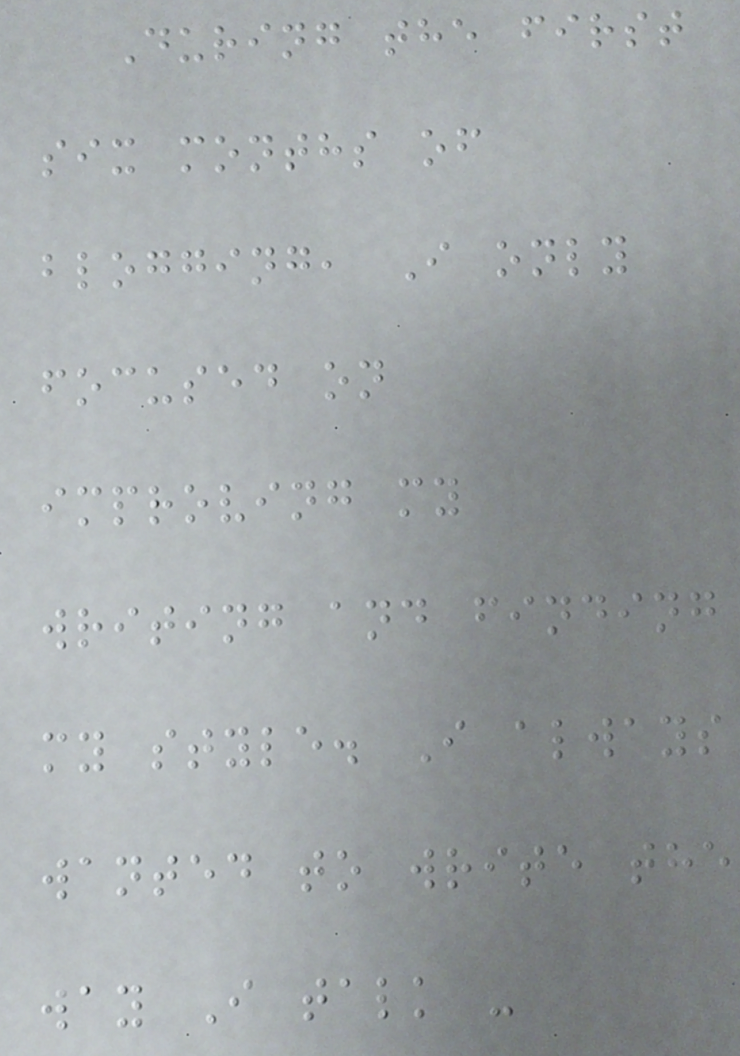During the first
six months of
blogging, I only
focused on
improving my
writing and finding
my style. I always
wanted to write the
way I talk -
